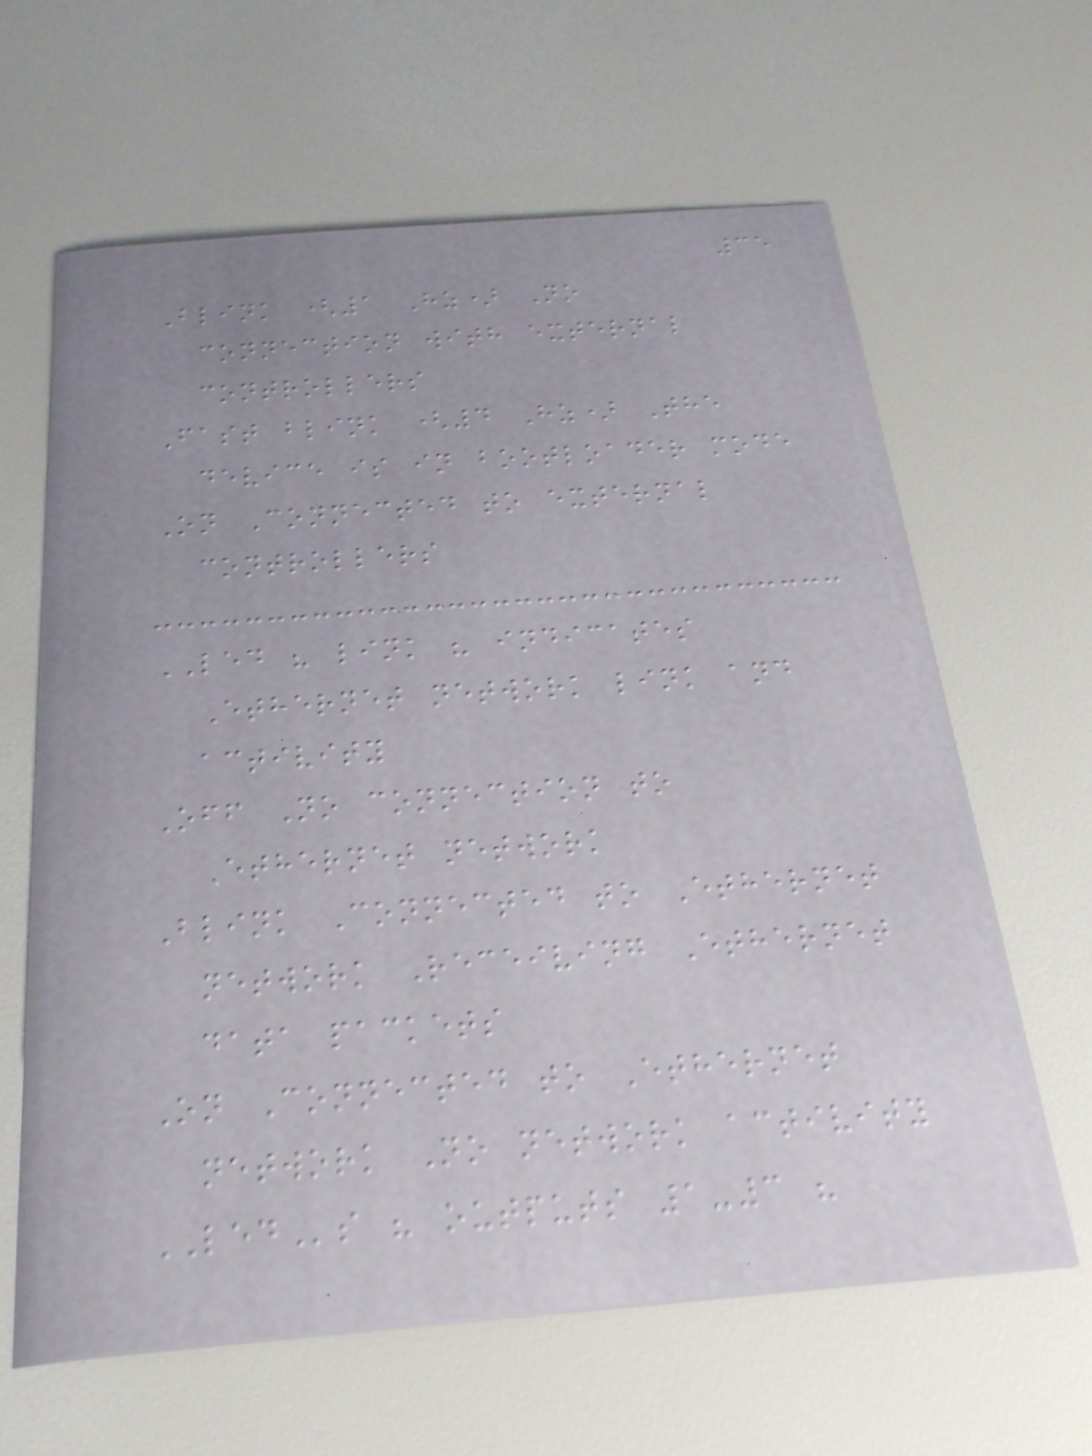35
Blink (1 Hz) No
connection with external
controllers
Fast blink (4 Hz) The
device is in bootloader mode
On Connected to external
controllers
LED " link " indicates
Ethernet network link and
activity
Off No connection to
Ethernet network
Blink Connected to Ethernet
network Receiving Ethernet
data packets
On Connected to Ethernet
network No network activity
LEDs " outputs 1-3 "
